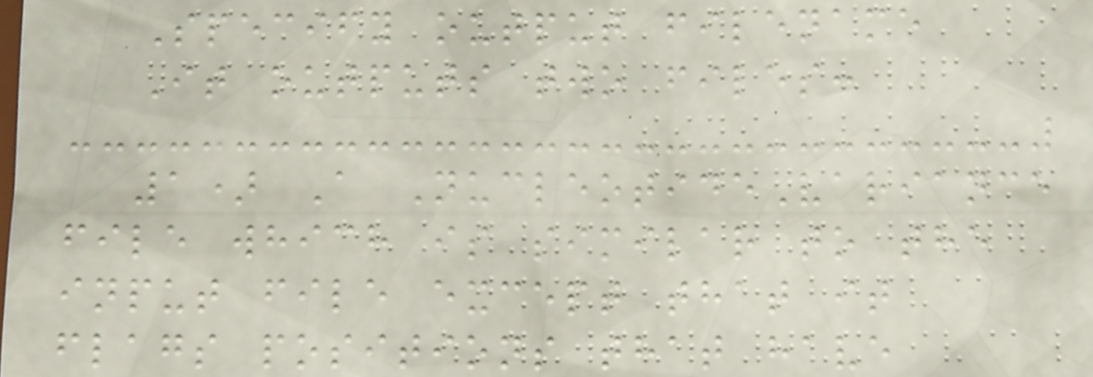Specify output filename
It outputs two files:
1) A NucleotideVariance
file which is similar to the
input file except that it
flags positions that have
